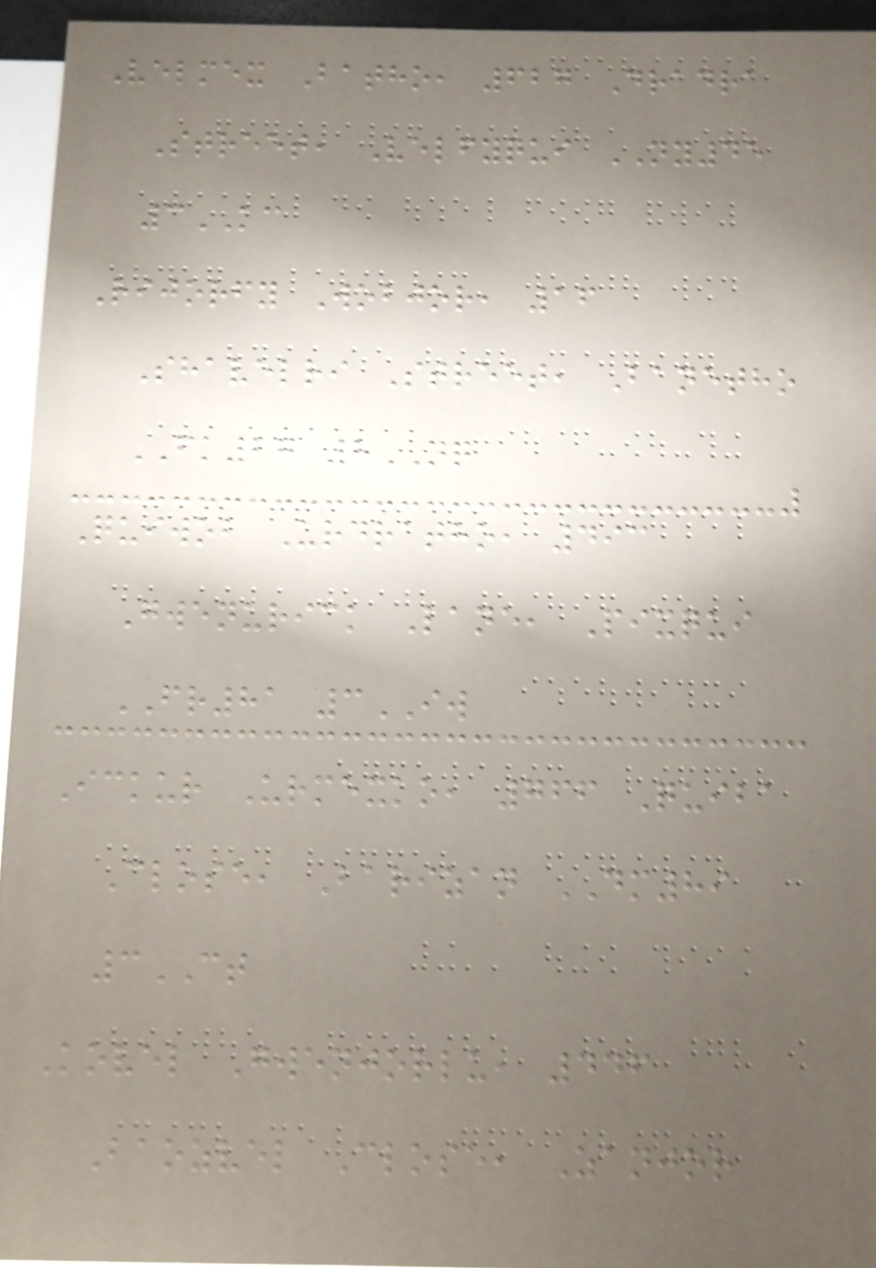Velmex Batho, 627 Dradra
Street, Velfyqui NY45
3KC
Rijorfy Wobjor, 16
Shavelri Street, Banetho
FK27 8NQ
Quiwob Urdratho, 493
Gwenurick Lane, Pixqui
FR81 3IW
Ickur Urmexko, 766 Quiba
Close, Barizan DM89
3CT
Kovel Gwenjorlu, 446
Baozvel Close, Zanjor
